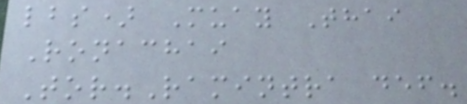lbs) Muay Thai
Ronachai
Tor.Ramintra def.
